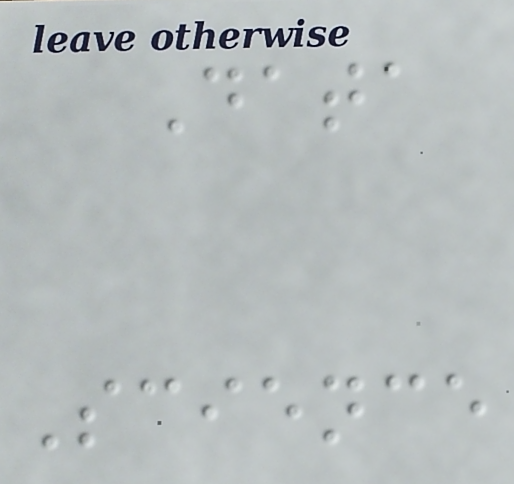Data
Science
